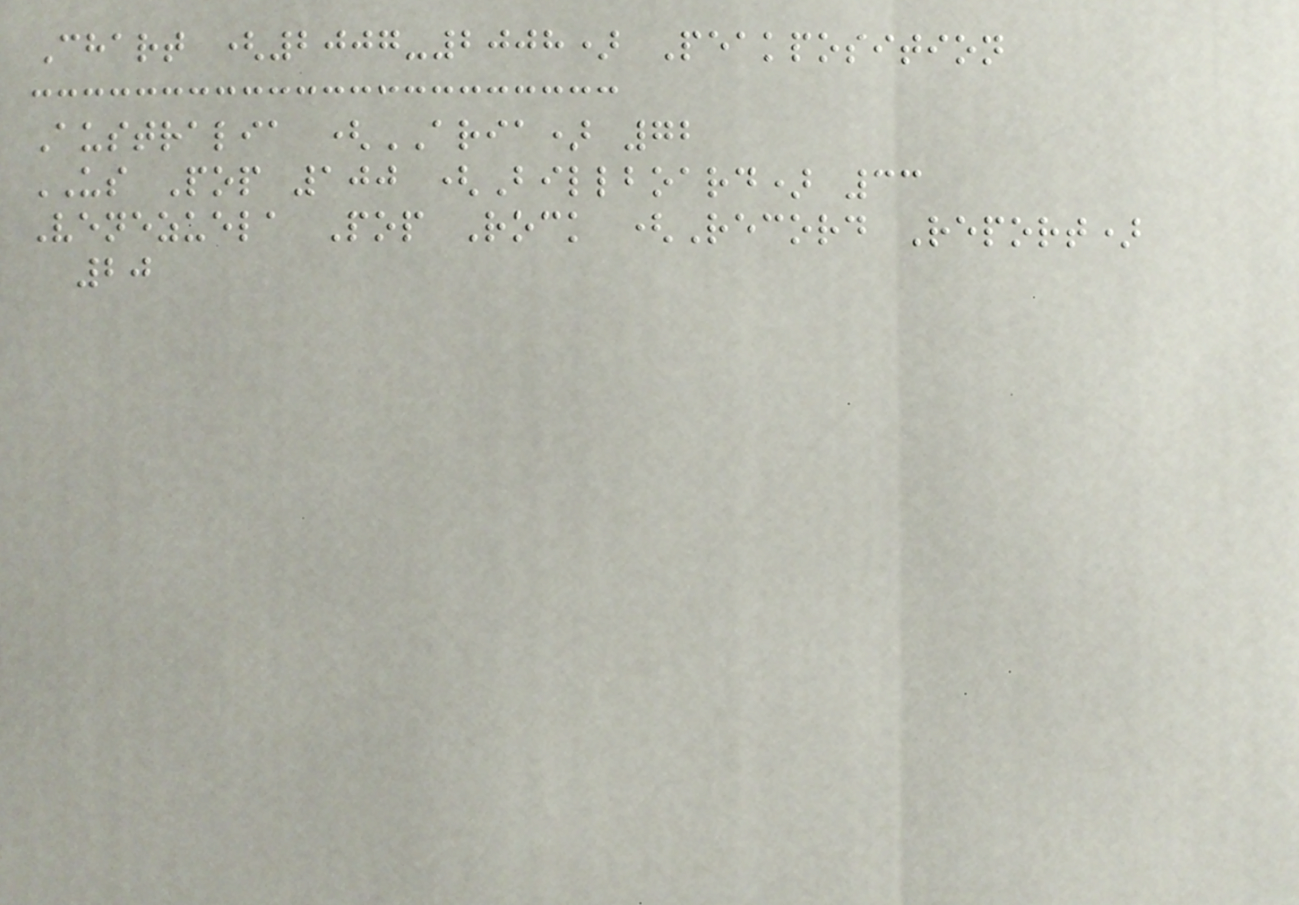Chart (2007-2008) Peakposition
Australia (ARIA) 72
US Pop 100 (Billboard) 33
Venezuela Pop Rock (Record Report)
20
